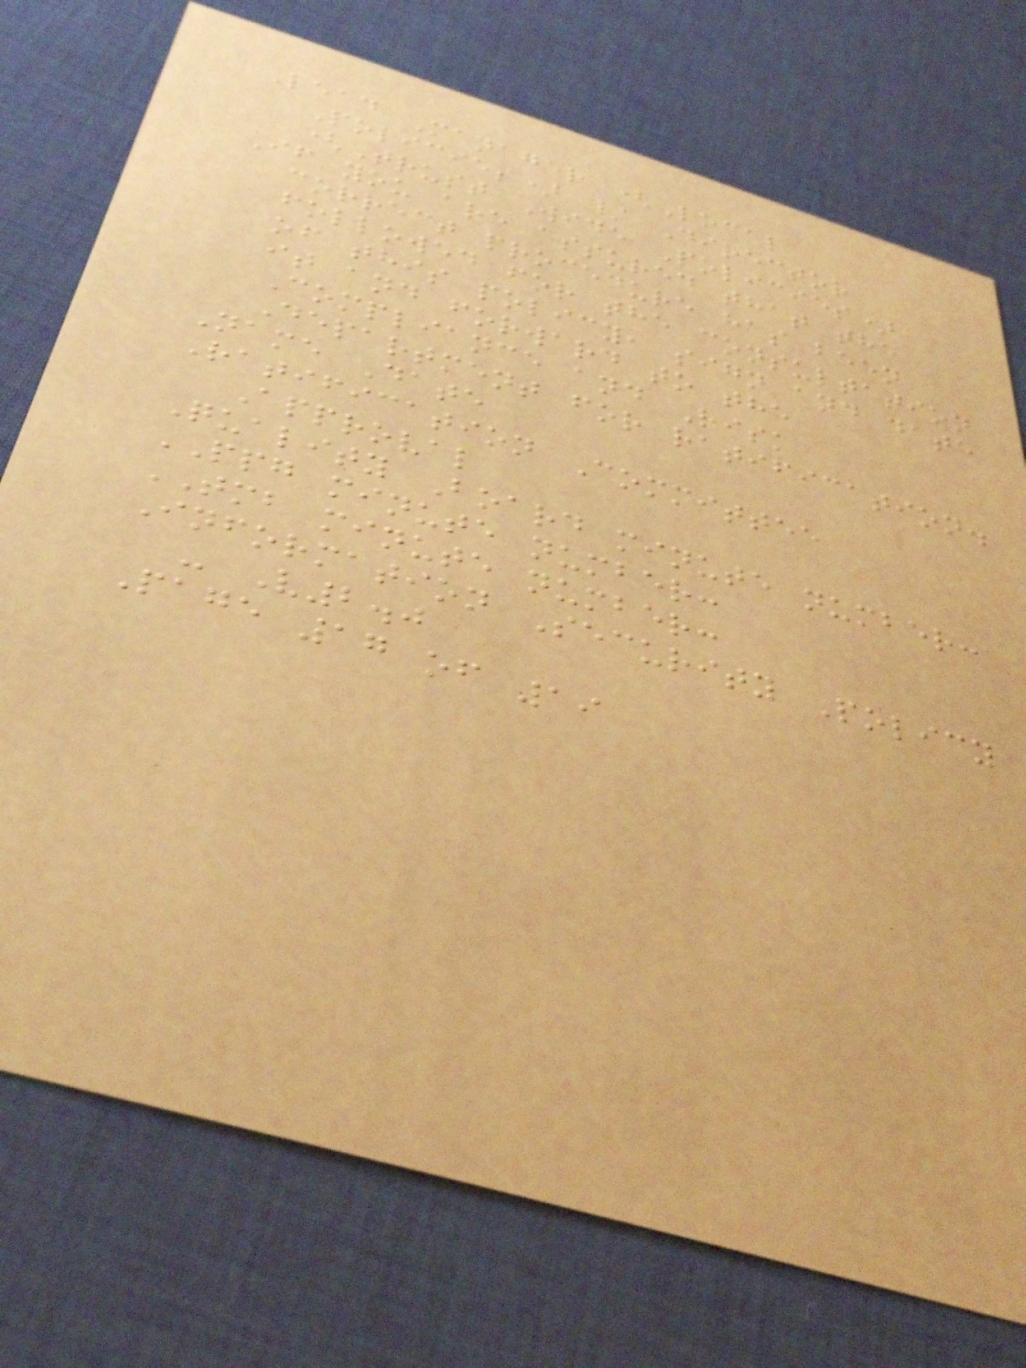Lead Manager (Local
Policies) / Director
(Trust Wide Policies)
If you are assured that the
correct procedure has been
followed for the consultation
of this policy, sign and date
it and forward to the
Compliance and Risk
Department for ratification.
Name Date
Ratification Committee
Approval
Quality Board minute number:
PPG minute number:
TMB minute number:
Information Security Policy
- V2.0
Page 17 of 19
